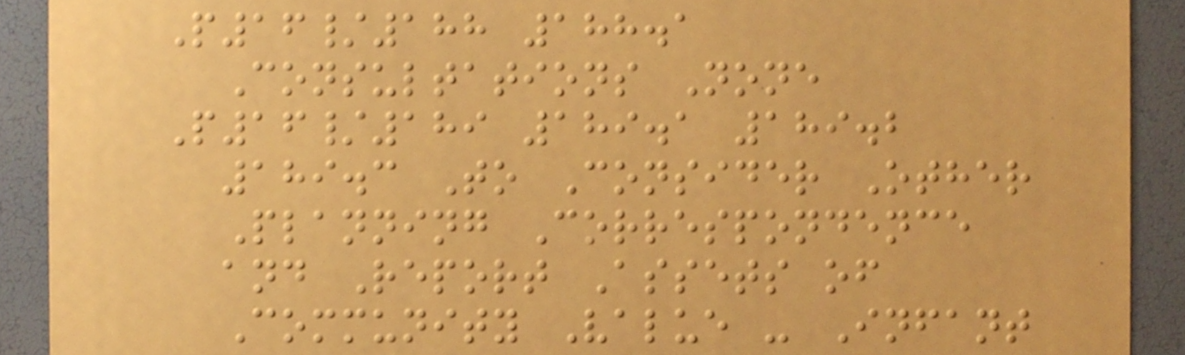P16/188 188.1
Consultations None
P16/189 189.1 189.2
189.3 To Consider Other
Planning Correspondence
and Report Assets of
Community Value - Infant
